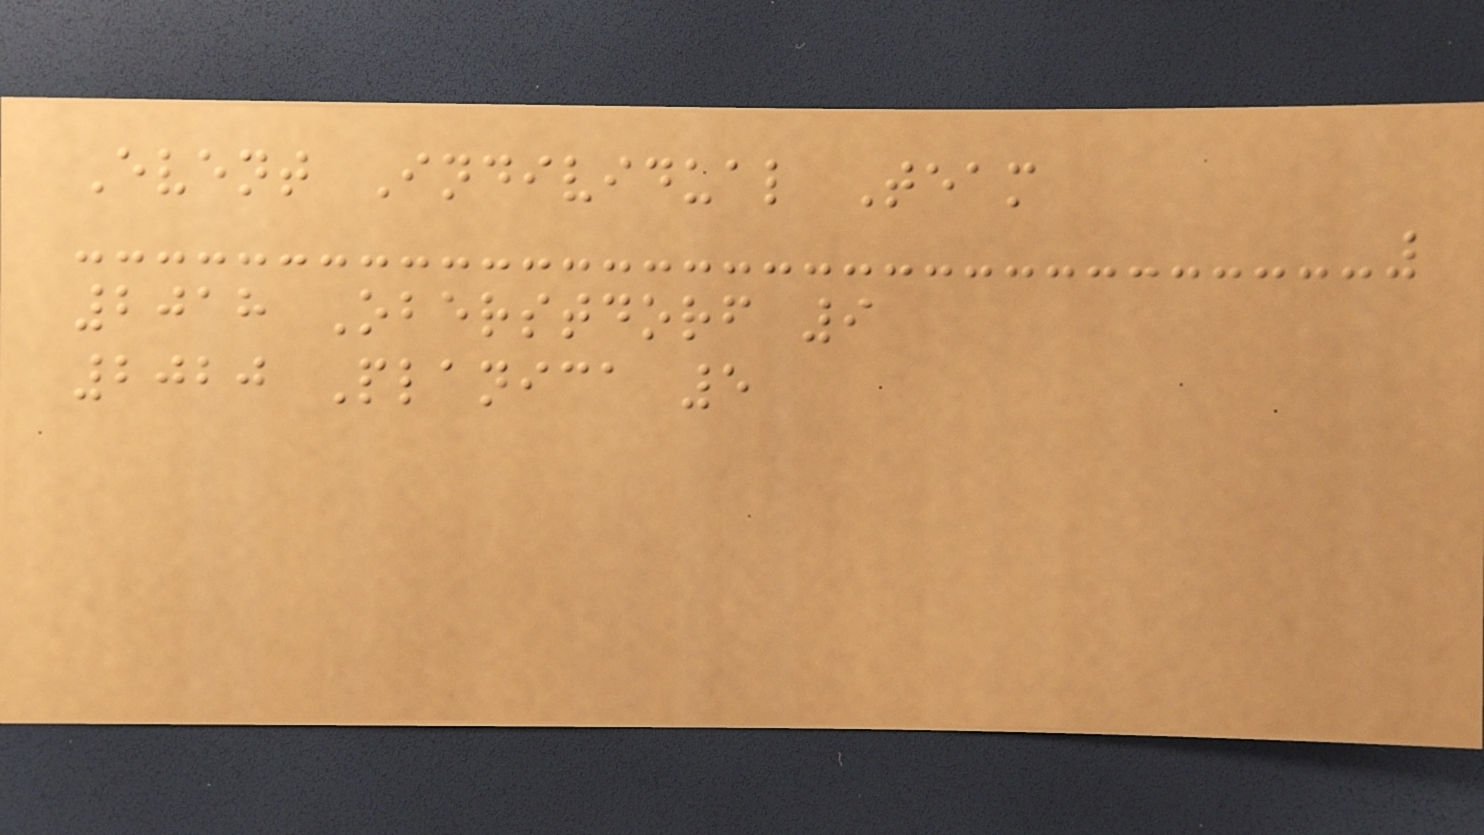Event Individual Team
2018 Oberstdorf 9
2020 Planica 5
